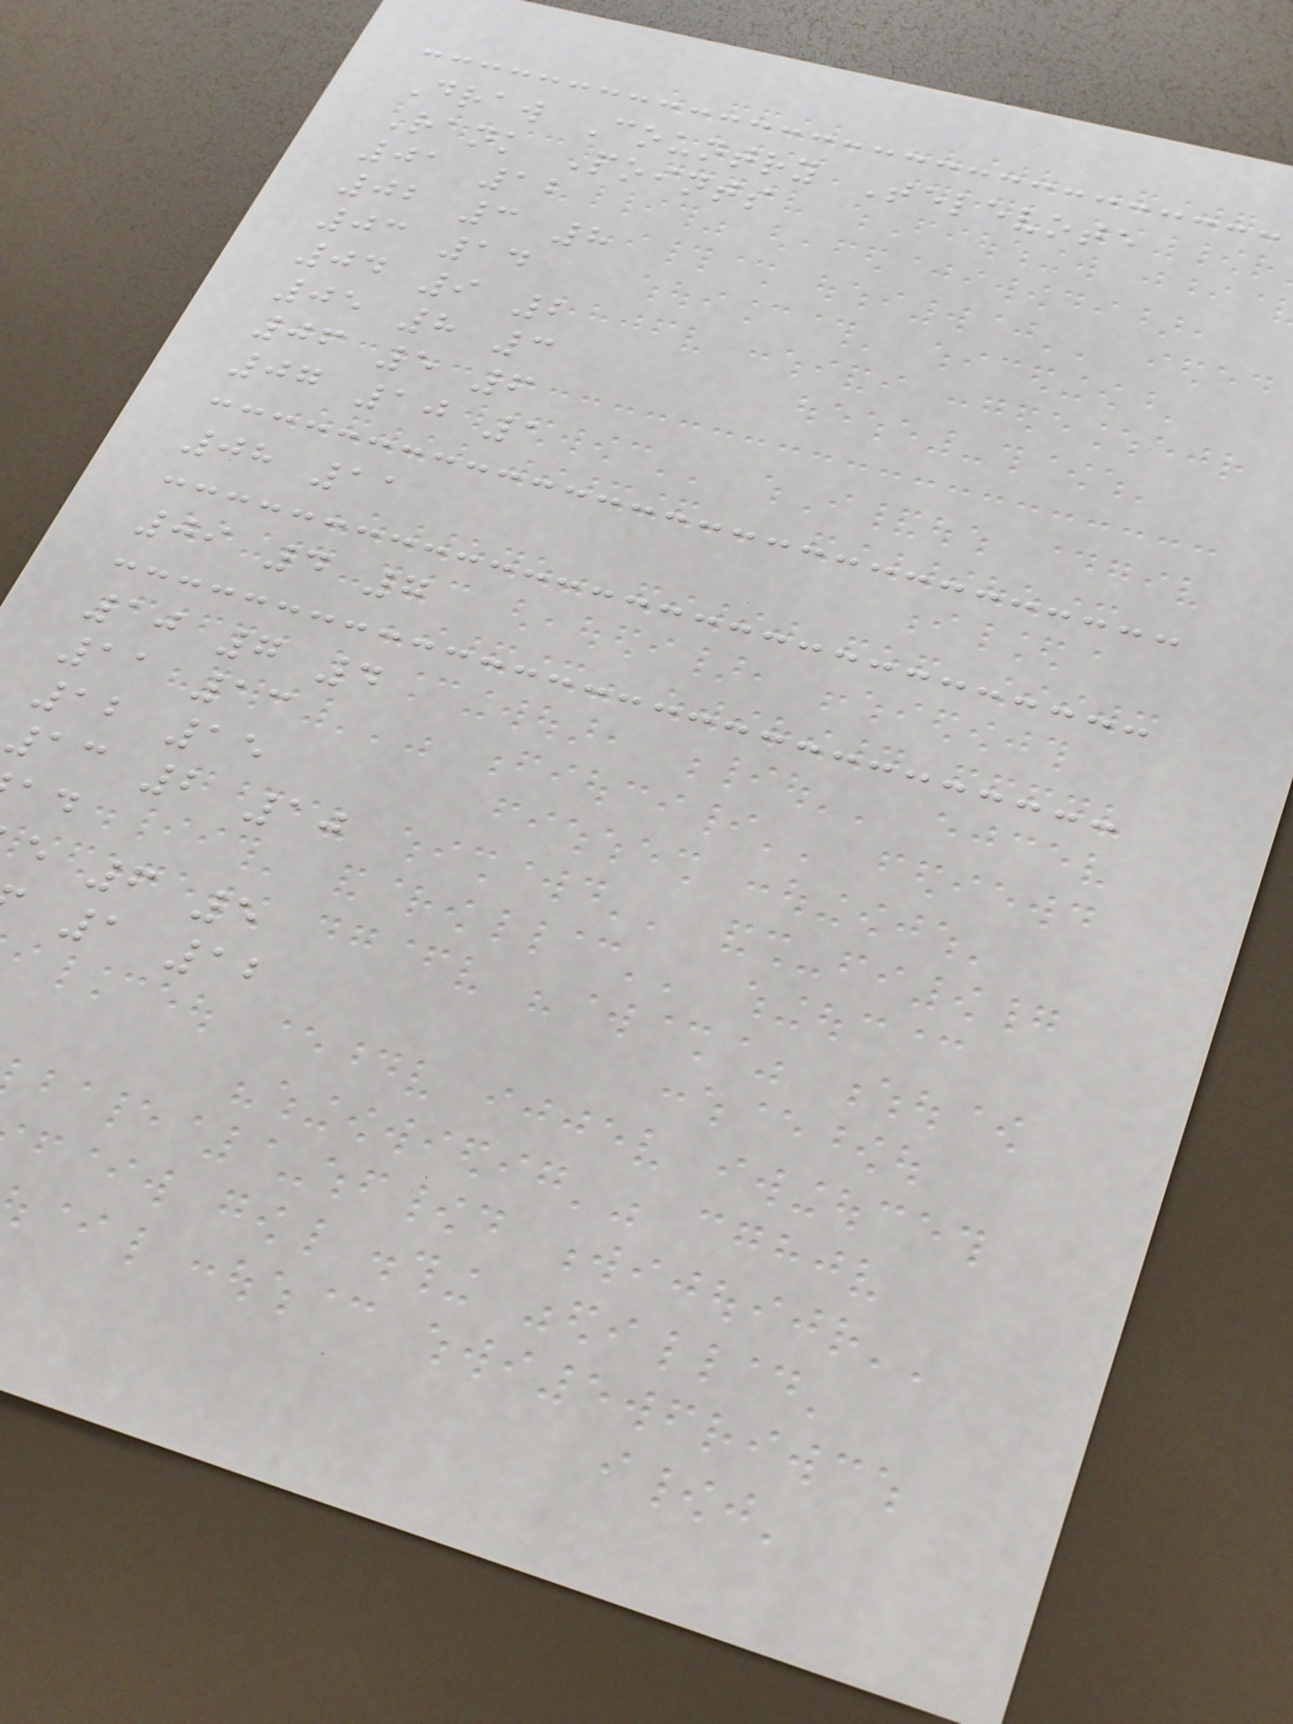Draw Country Televote
Rank Points
01 12
02 3 8
03 14
04 9 2
05 8 3
06 5 6
07 10 1
08 11
09 4 7
10 7 4
11 13
12 15
13 2 10
e 6 5
1 12
